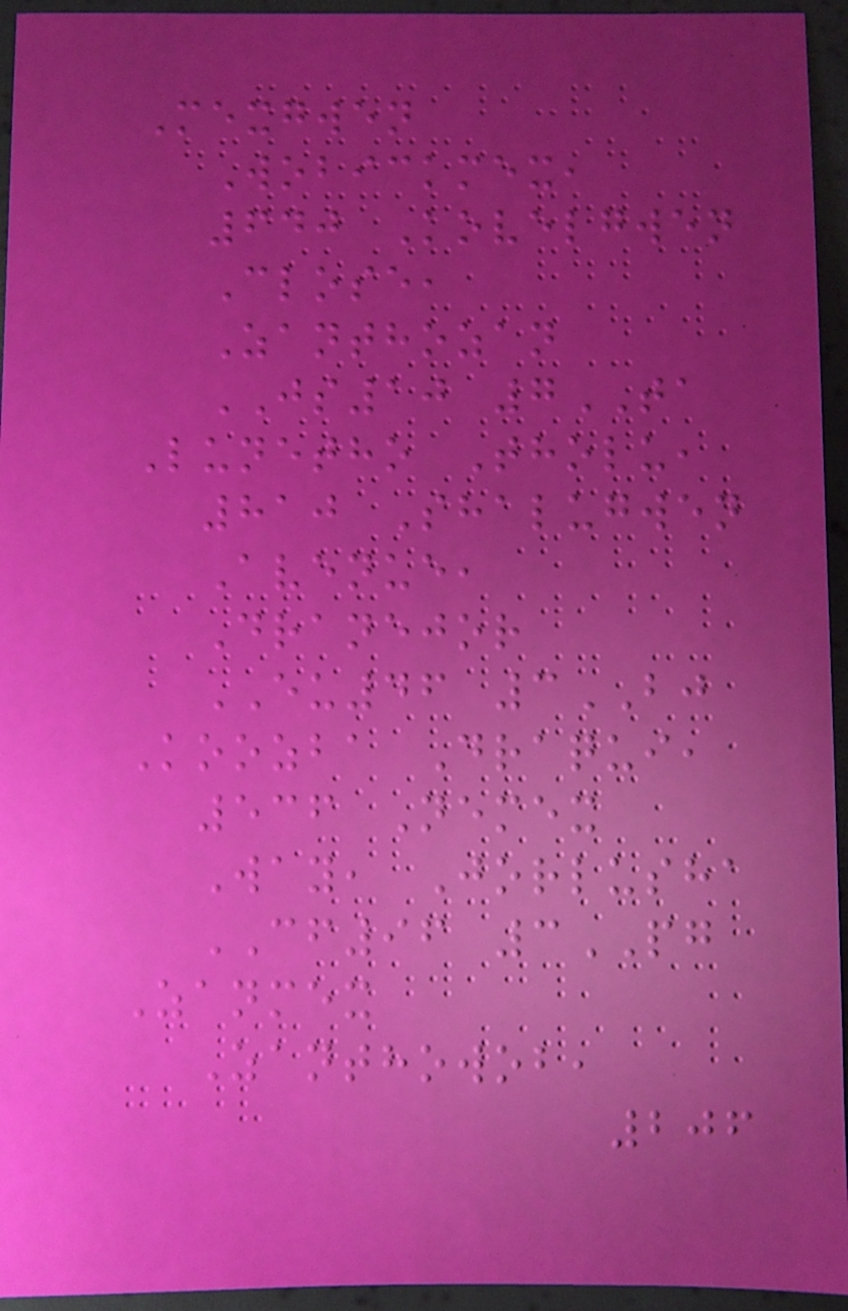Mexgwen
Wobickmex,
640 Kovelgwen
Close,
Zanthozan
JS10 7TA
Lunetho Tholu,
810 Shalugwen
Avenue,
Dranejor
EU46 3BJ
Koozba Draqui,
536 Nemex
Way, Jorlusha
CF96 3PG
Zanmex
Zanthowob,
206
